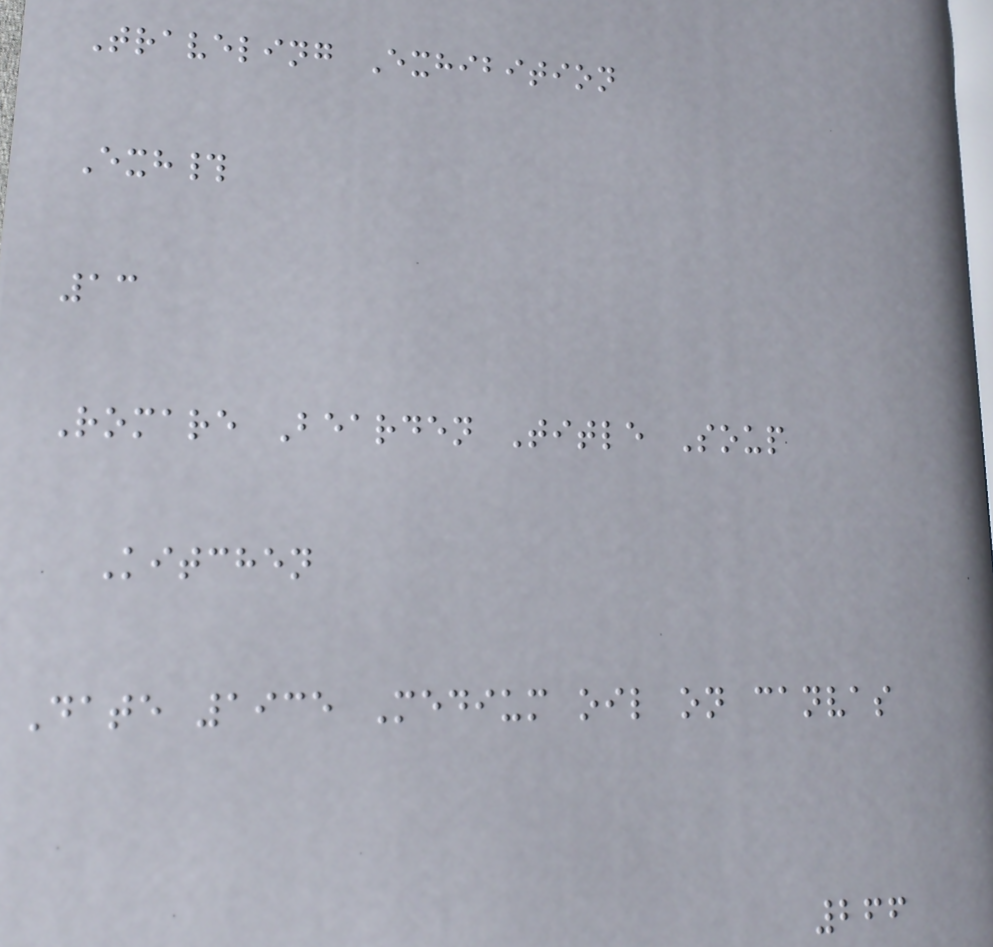Traveling Exhibition
Exh#
13
Romare Bearden Title Soup
Kitchen
Date 1935 Medium oil on canvas
266
